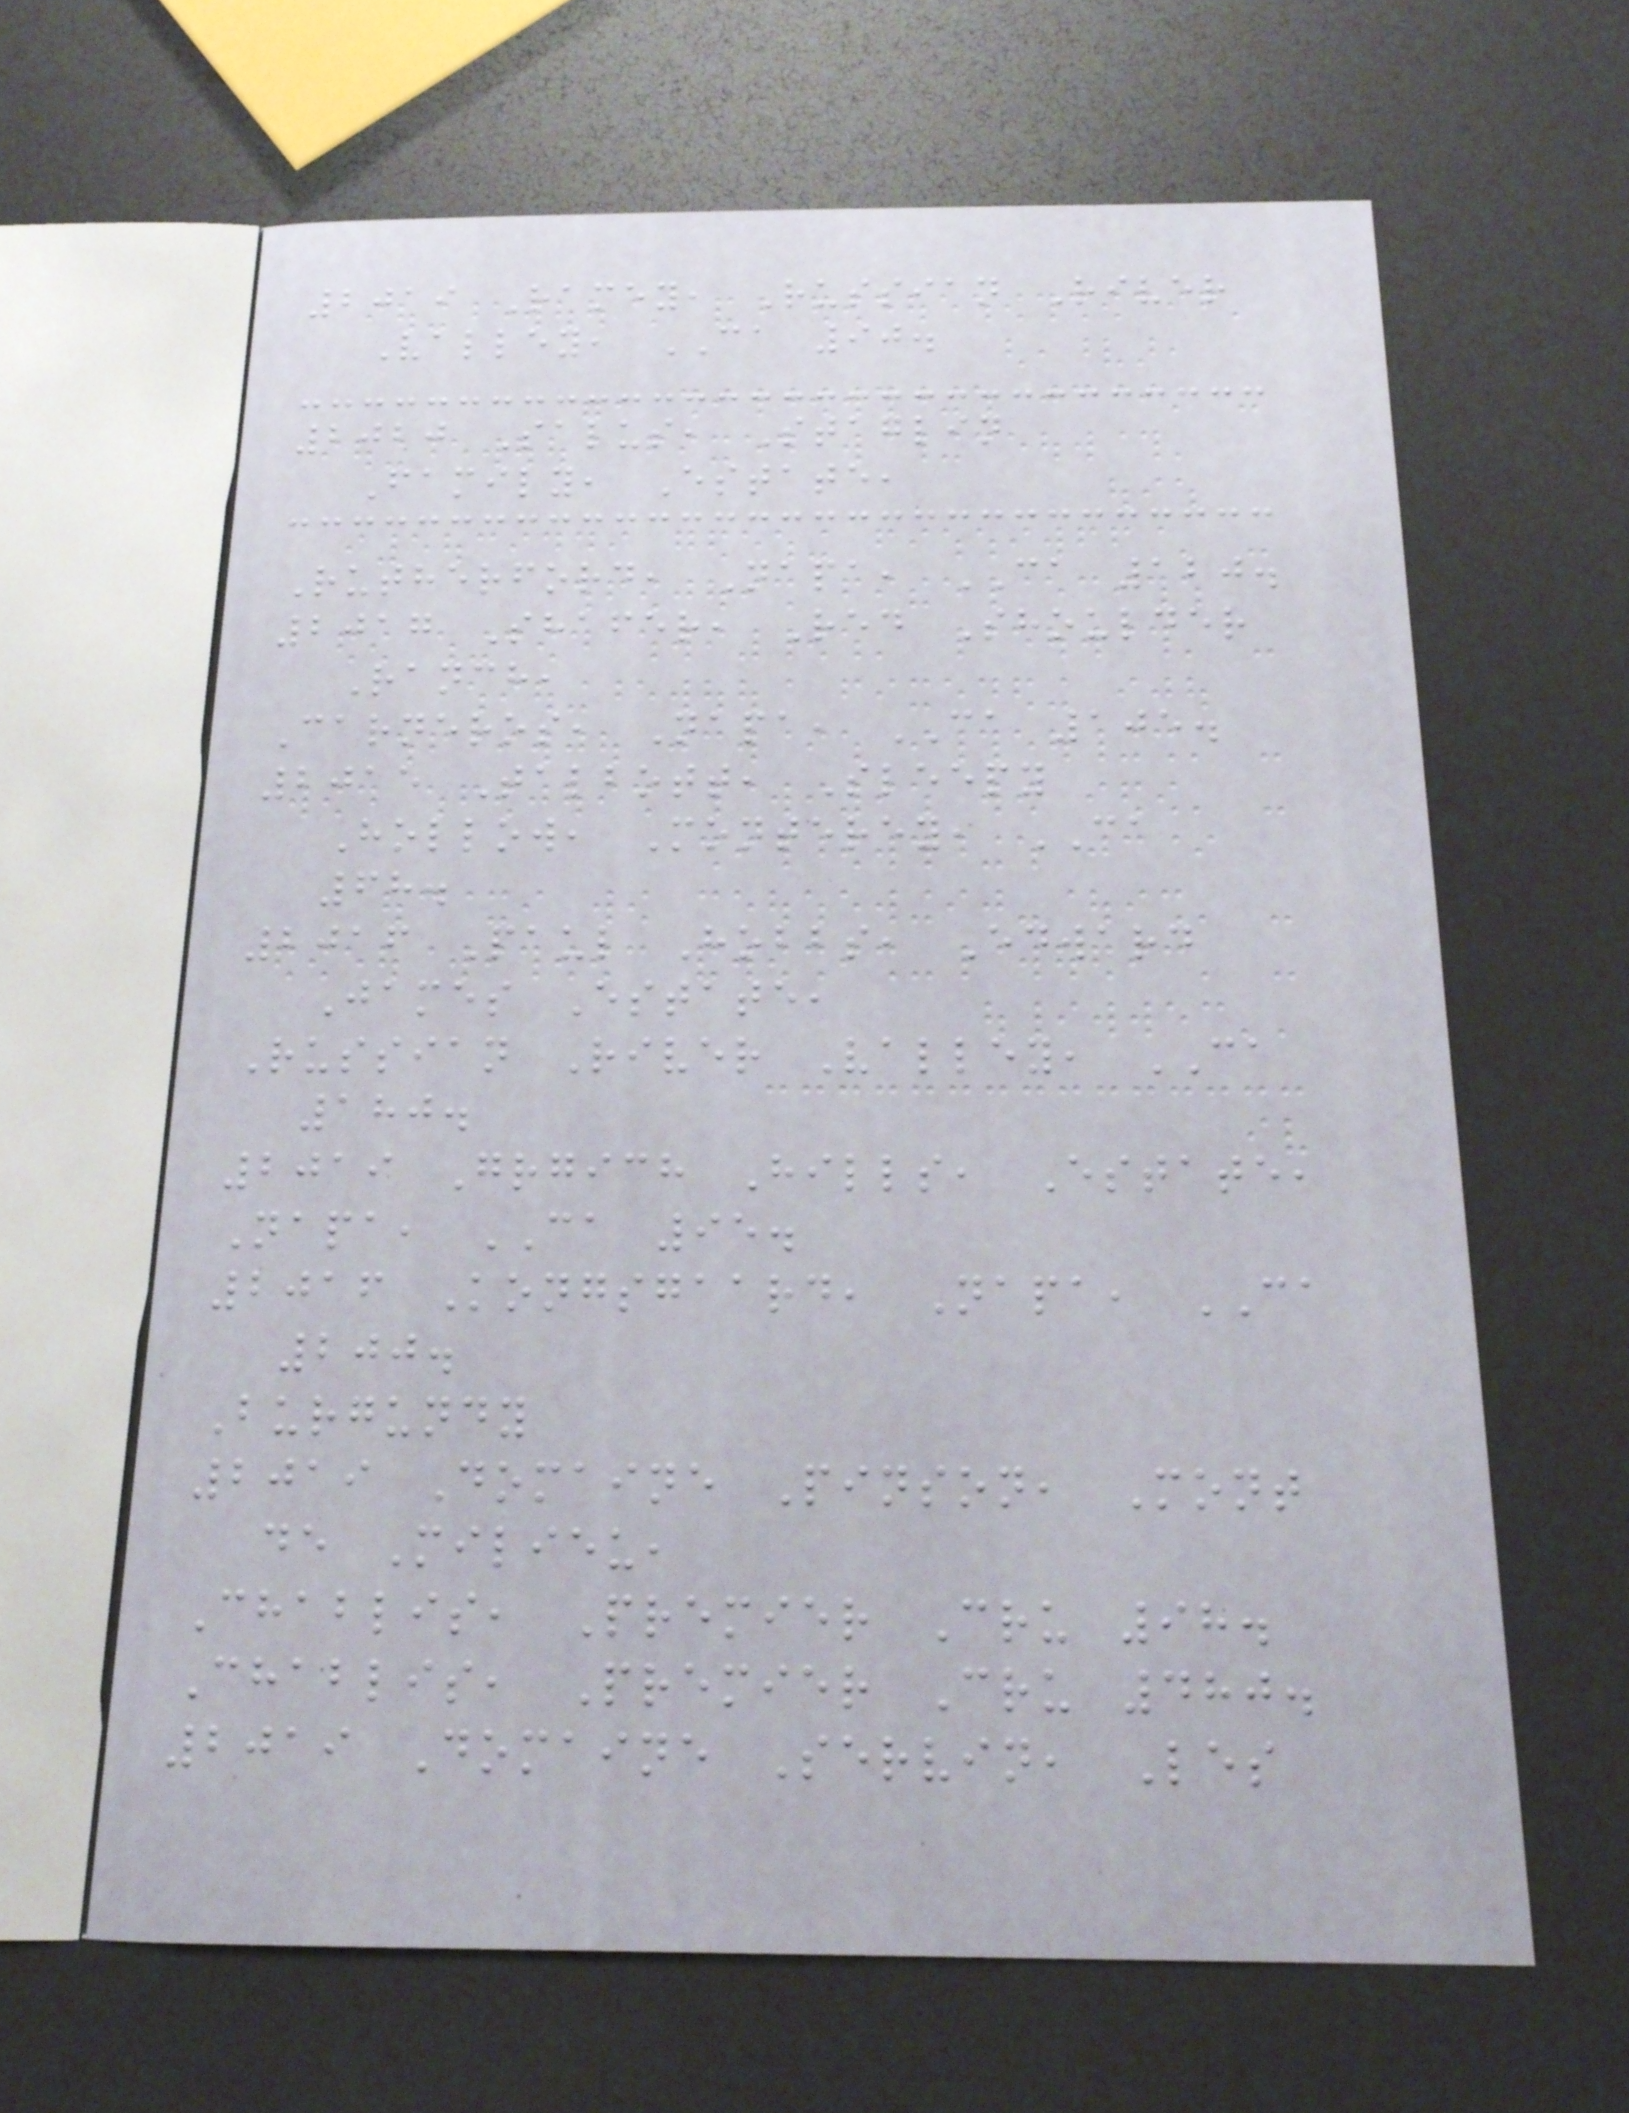2019 Ramey, Russian River
Valley, CA 90.
2020 Salus, Staglin
Family, Estate,
Rutherford, Napa, CA 120.
2017 Shafer, Red Shoulder
Ranch,
Carneros, Napa, CA 105.
2015 Talbott, Sleepy
Hollow, Monterey, CA
68.
2016 Paul Hobbs, Edward
James Estate,
Russian River Valley, CA
180.
2019 Grgich Hills, Estate,
Napa, CA 95.
2016 Kongsgaard, Napa, CA
200.
Burgundy
2019 Domaine Pinson, Mont
de Milieu,
Chablis, Premier Cru 98.
Chablis, Premier Cru 480.
2019 Domaine Servin, Les
